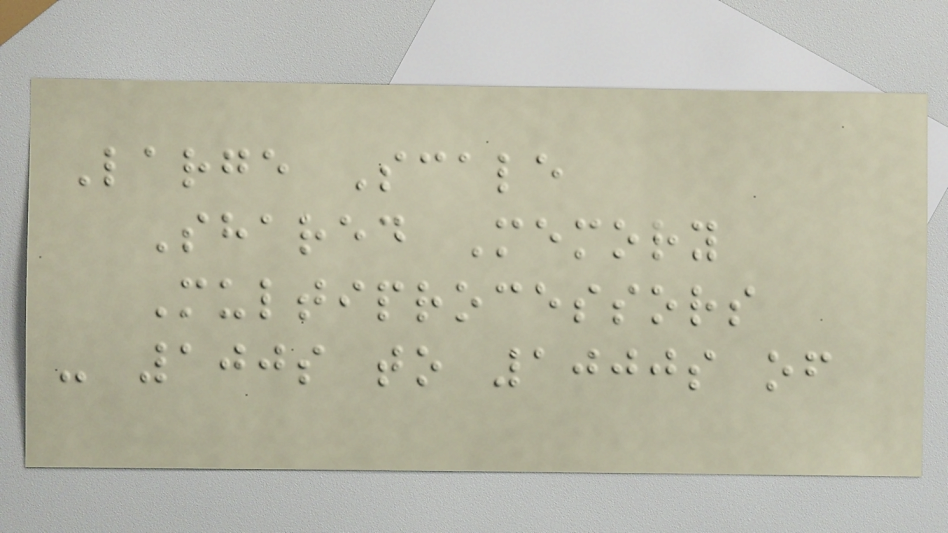Large Scale
Shared Memory
Multiprocessors
- 100s to 1000s of
